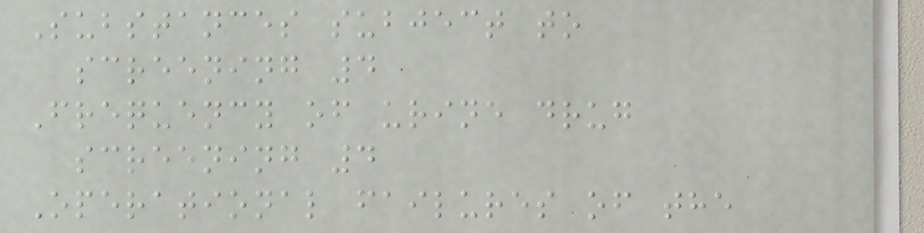Substances subject to
screening 4
Frequency of urine drug
screening 4
Operational failures of the
